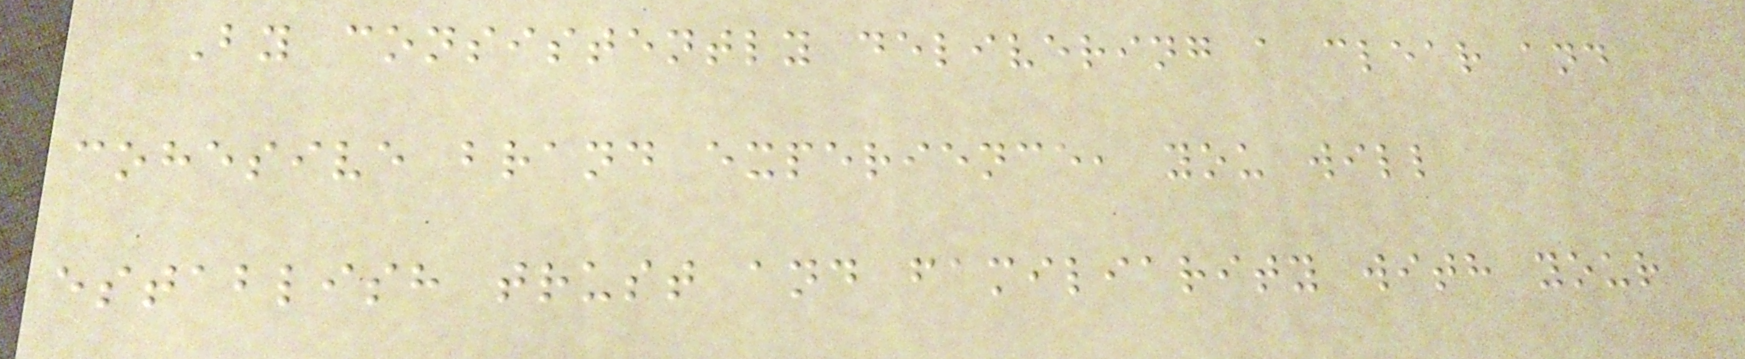By consistently delivering a clear and
cohesive brand experience, you will
establish trust and familiarity with your
